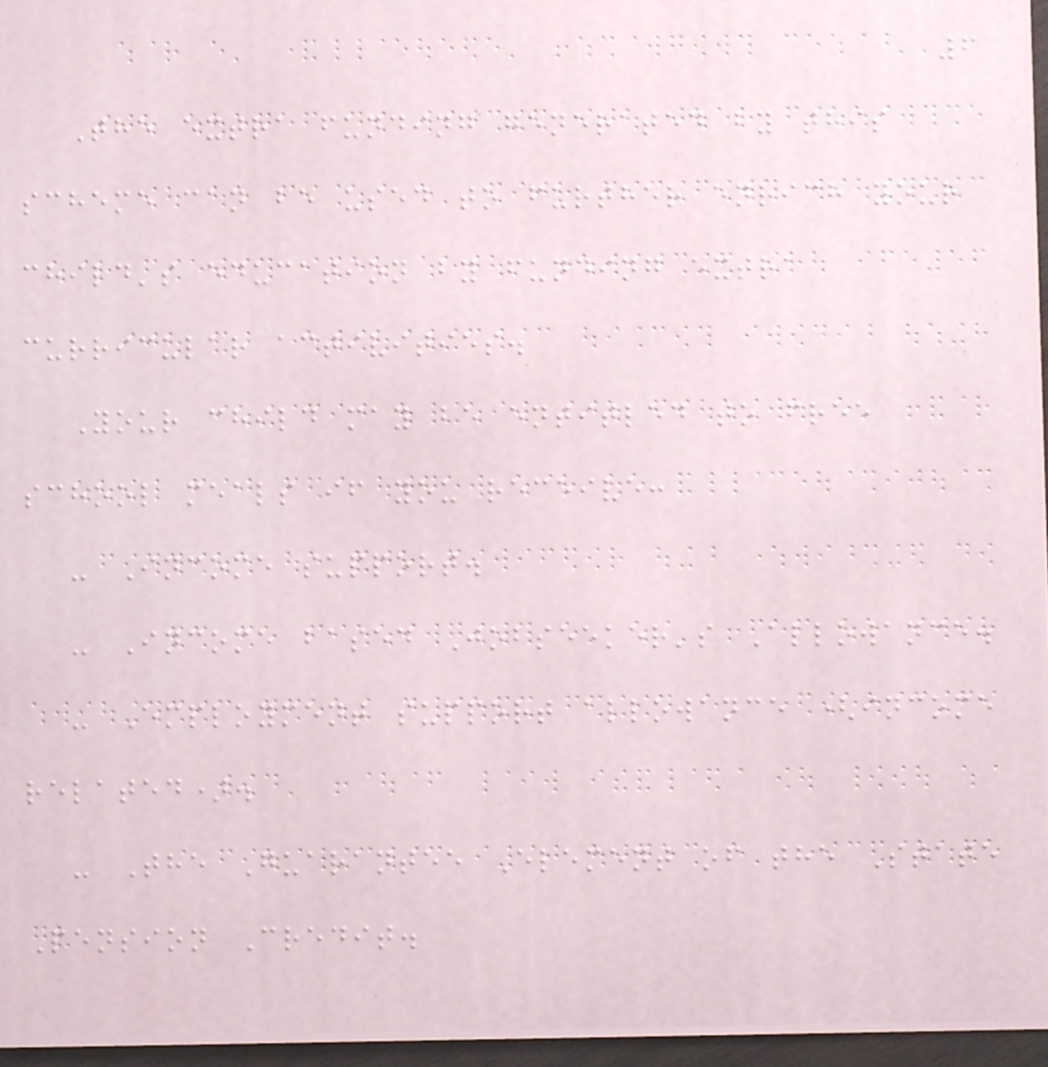6
The extra funding generated by this
scheme can be used to further enrich your
child's education by funding extra
curricular activities.
Your child may be entitled to free
school meals if you receive:
- Income support.
- Income based Jobseeker's Allowance.
- Employment support allowance (income
related).
- The Guarantee Element of the State
Pension Credit.
